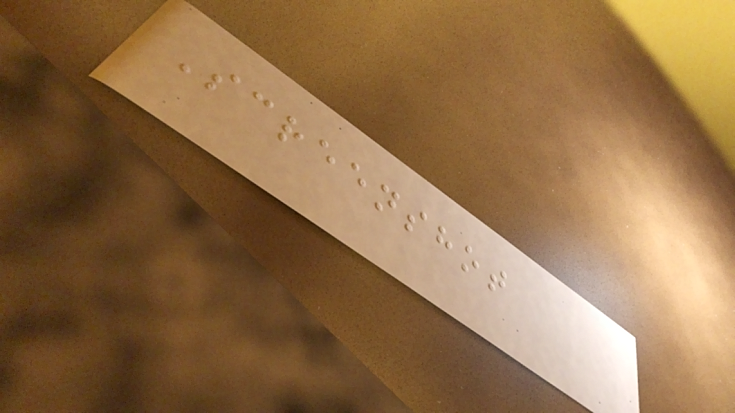Screenshot
